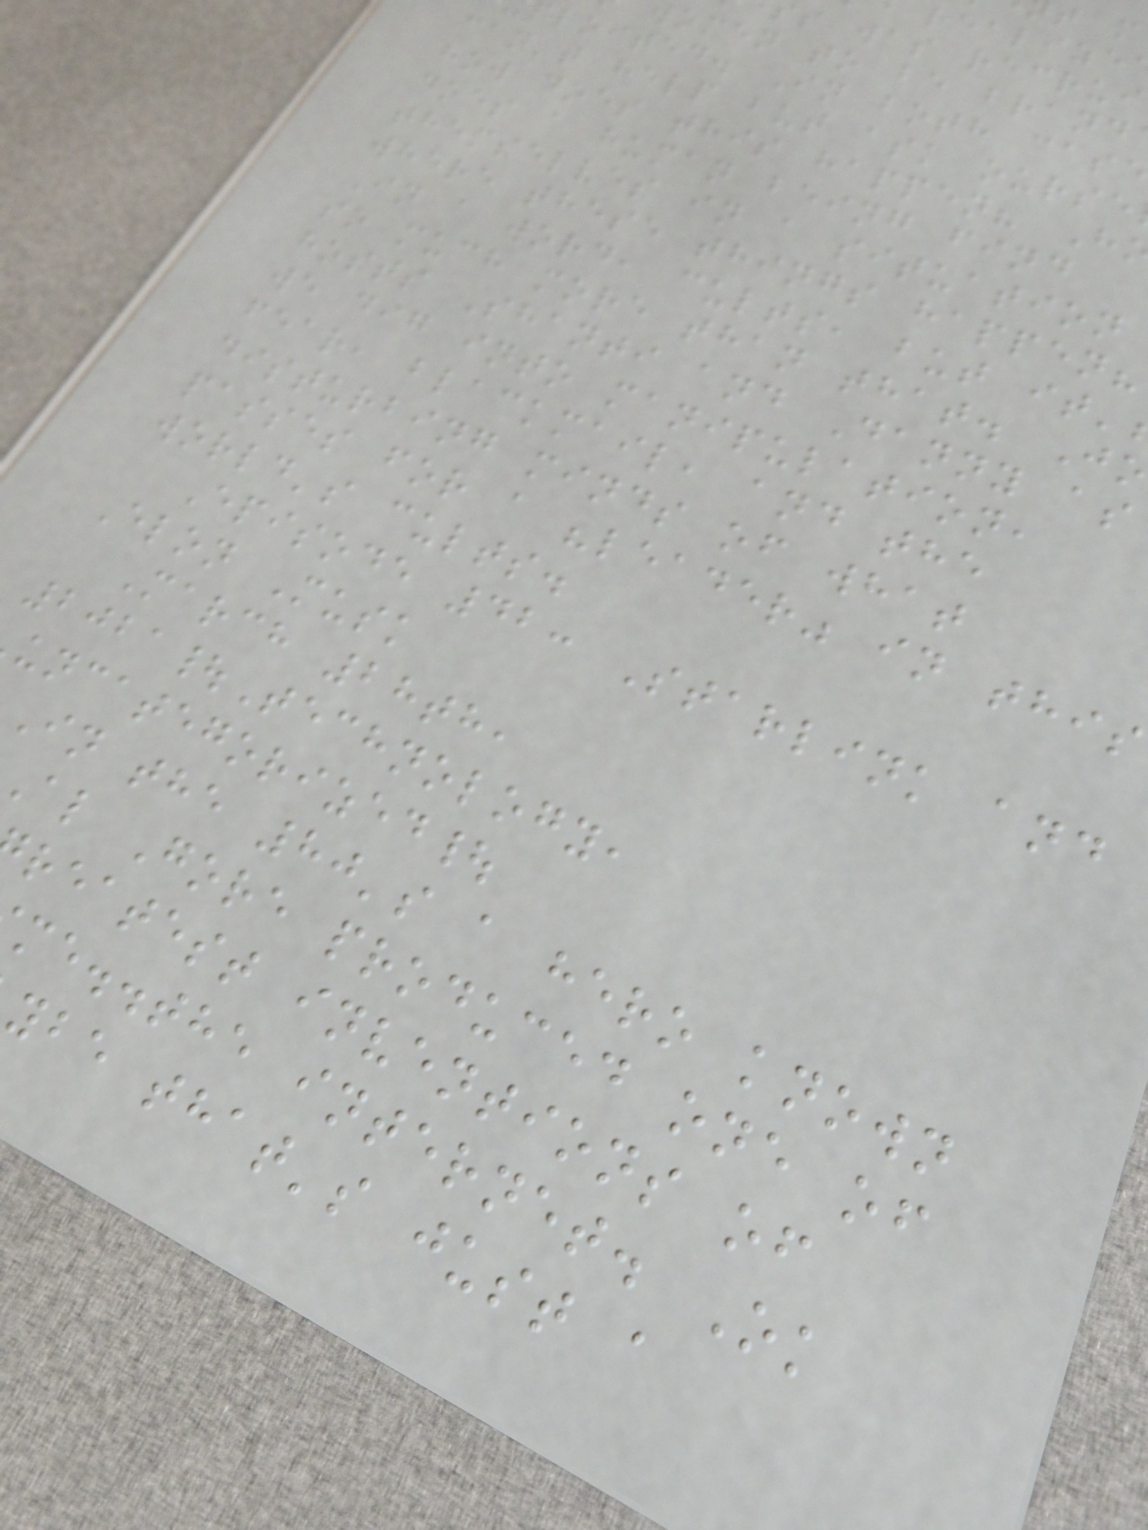realize
ss was recrui
women to be brand
ploited. In both cas
can't help but ask ourse
how does this happen? H
does a human being find
themselves in a situation
where these things happen?
In a word, cults, but it'
so much more than that. J
hosts Shanti and Danny as
we dig into manipulation,
fear, blackmail, and the
disturbing minds of what
passes for a "leader" in this
world's cults.
Episode 42: Starlink and
Elon Musk
March 28th,
2021|Technology,
uncategorized|
In the 80's a hero known
al Gore produced one of
reatest inventions of
me..the internet. Ok
ybe that's just a
